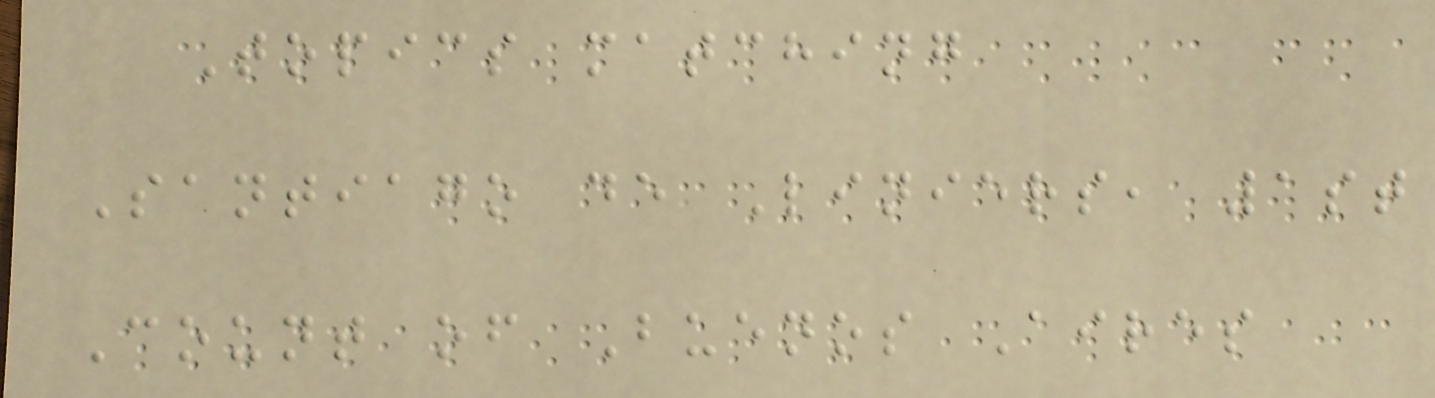Topics matching
Santiago de Liniers, 1st
Count of Buenos Aires
